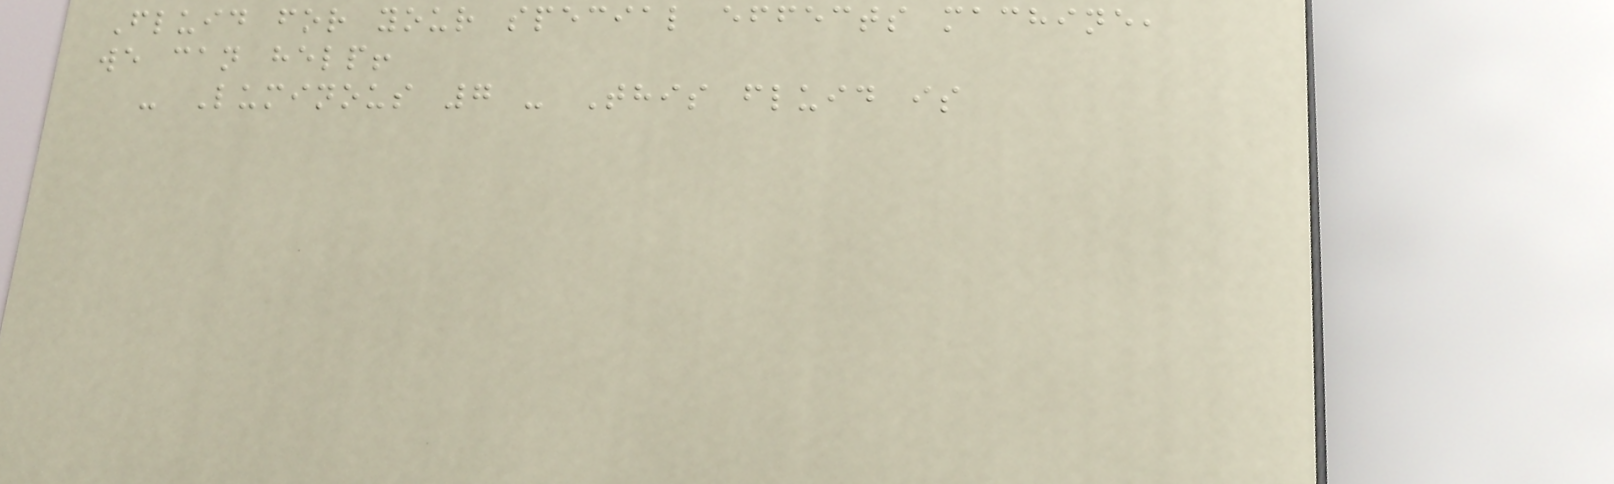Fluid for your special effects machine,
we can help!
- Luminous 7 - This fluid is
